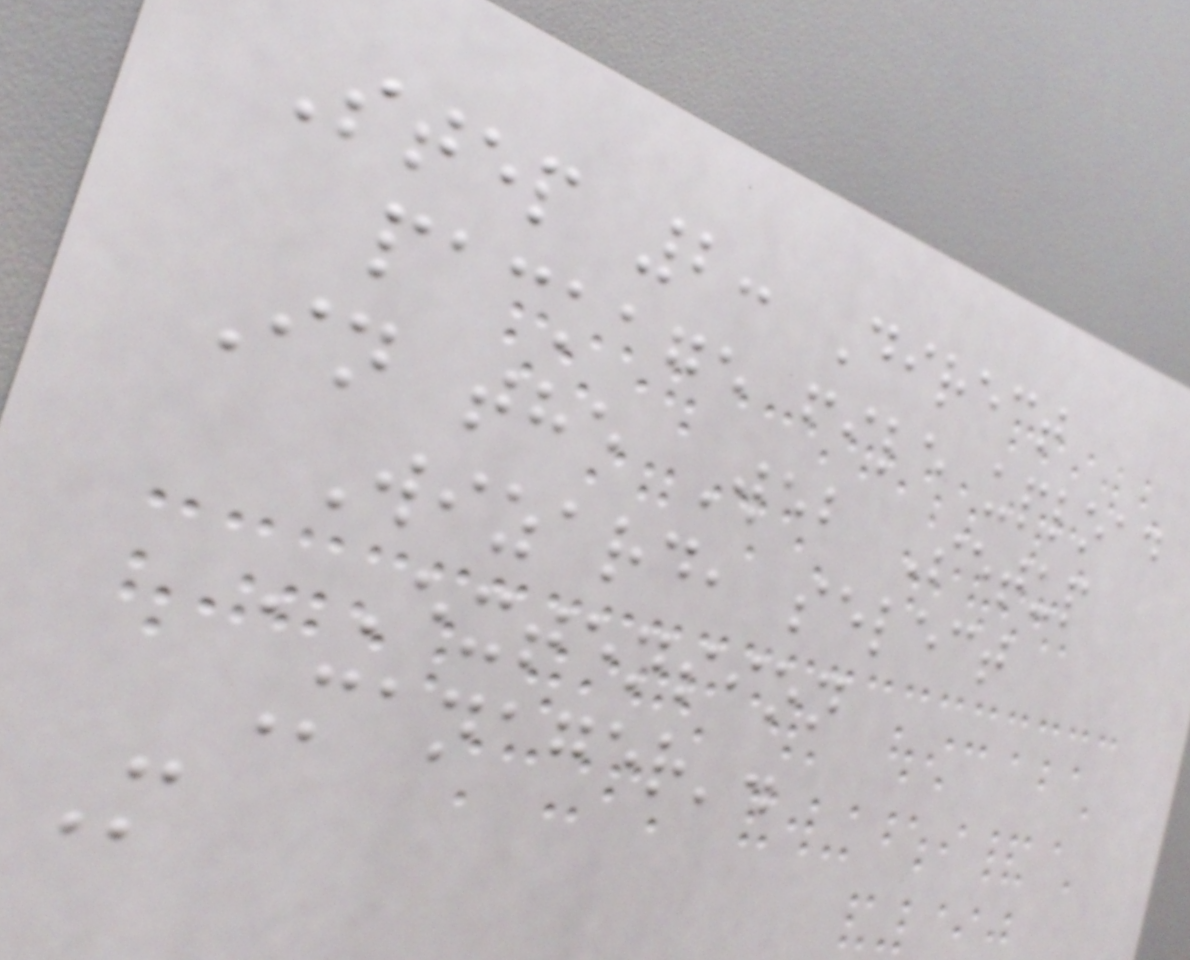Step 2: Direct
package file upload
In the Web Setup
Wizard, select
'Extension
Manager'.
M
